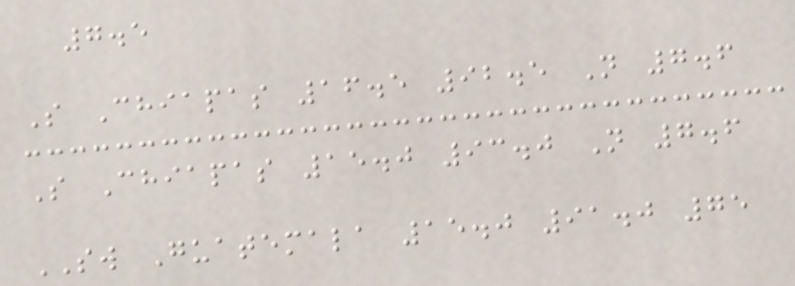7.5
S Chiapas 16.5 92.5 N 7.6
S Chiapas 15.0 93.0 N 7.6
SW Guatemala 15.0 91.0 75
